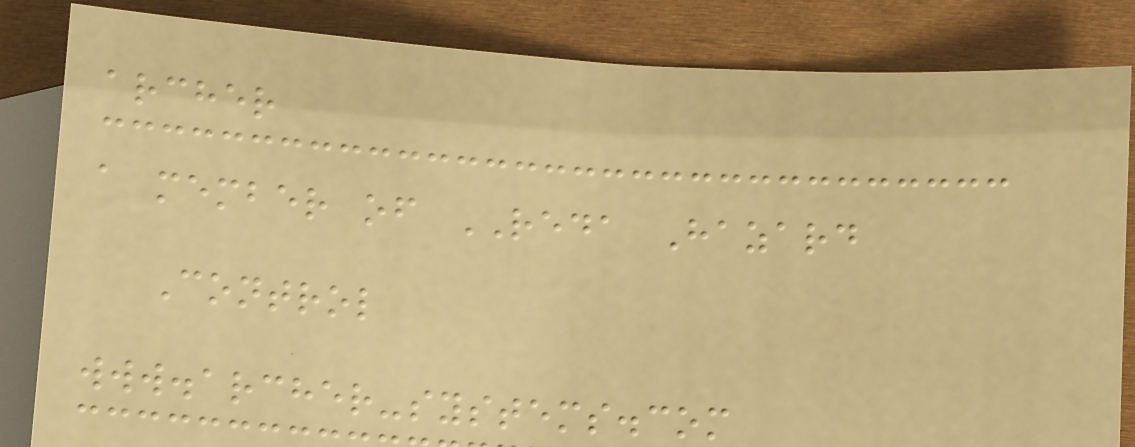archer
a member of REDA Hazard
Control
www.archer-systems.com
